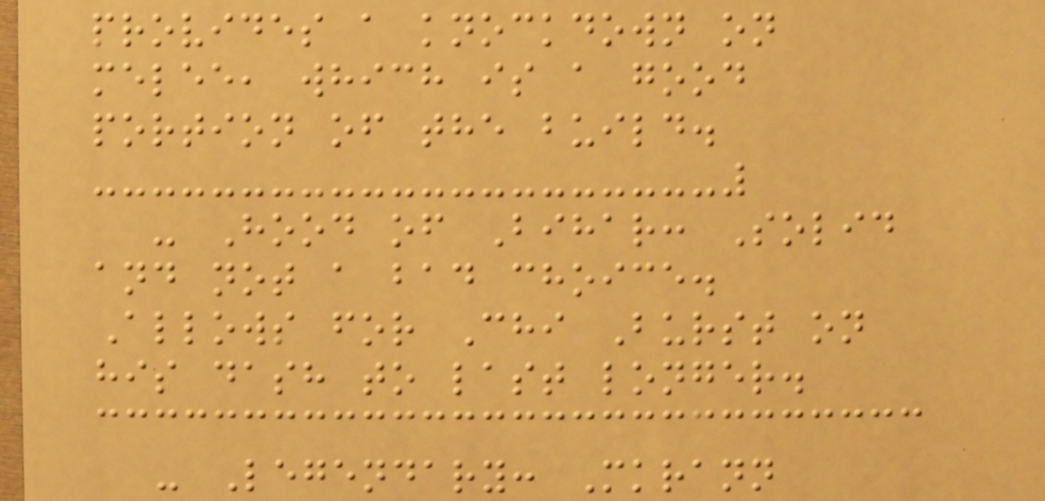provides a knockdown on
melee, which is a good
portion of the build.
- Hood of Bihar: Solid
and not a bad choice.
Allows for Chi Burst on
his dash to last longer.
- Legendary: Mkrann
